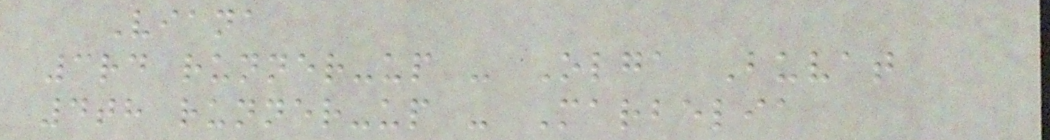Viana
3rd runner-up - Olga Buvat
4th runner-up - Marbelia
